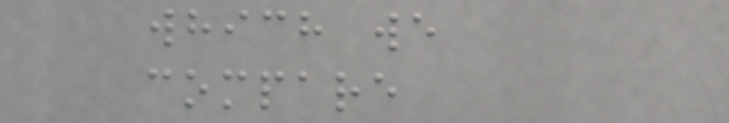which we
compare
